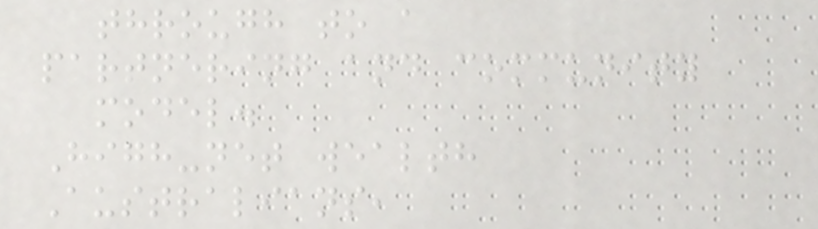through to a
partnering and community
model.
High-net wealth
Australians,
